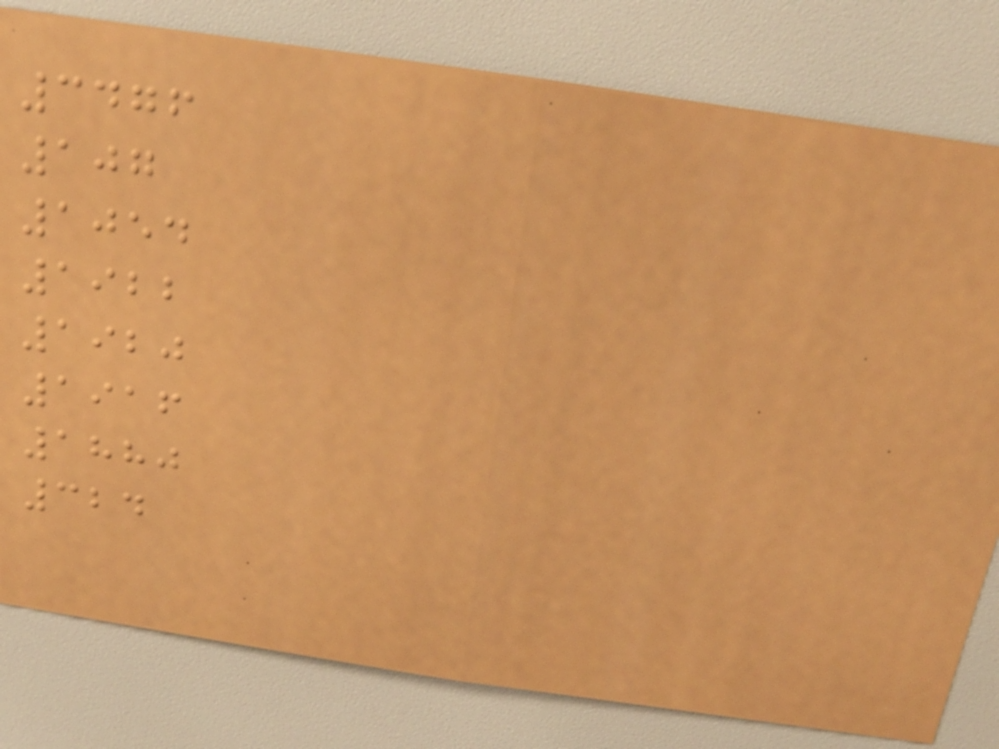3476
107
1054
1922
1920
1916
1880
324
